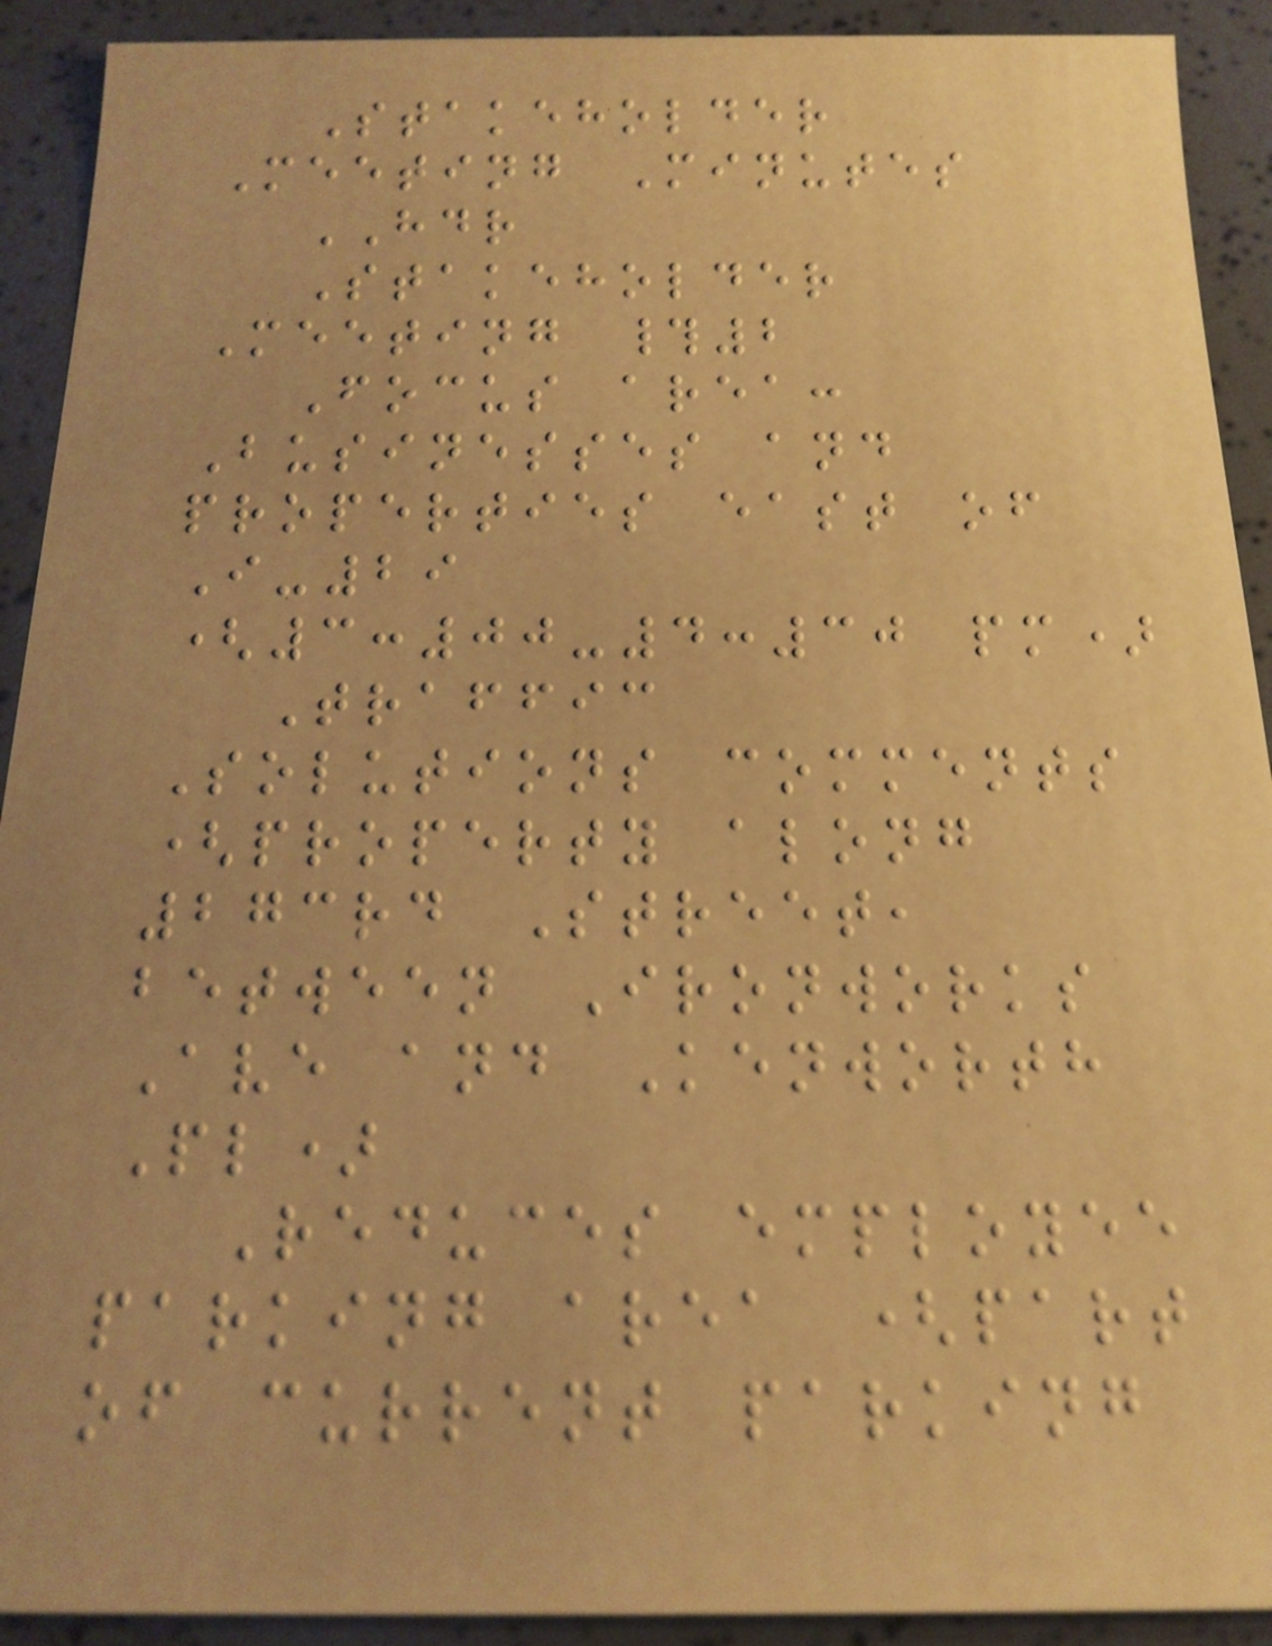Stakeholder
Meeting Minutes
HDR
Stakeholder
Meeting #2
Focus area:
Businesses and
properties east of
I-29
(3:00-4:30 pm)
Traffic
Solutions comments
(property along
273rd Street,
between Ironworks
Ave and Kenworth
Pl)
Reduces employee
parking area (part
of current parking
